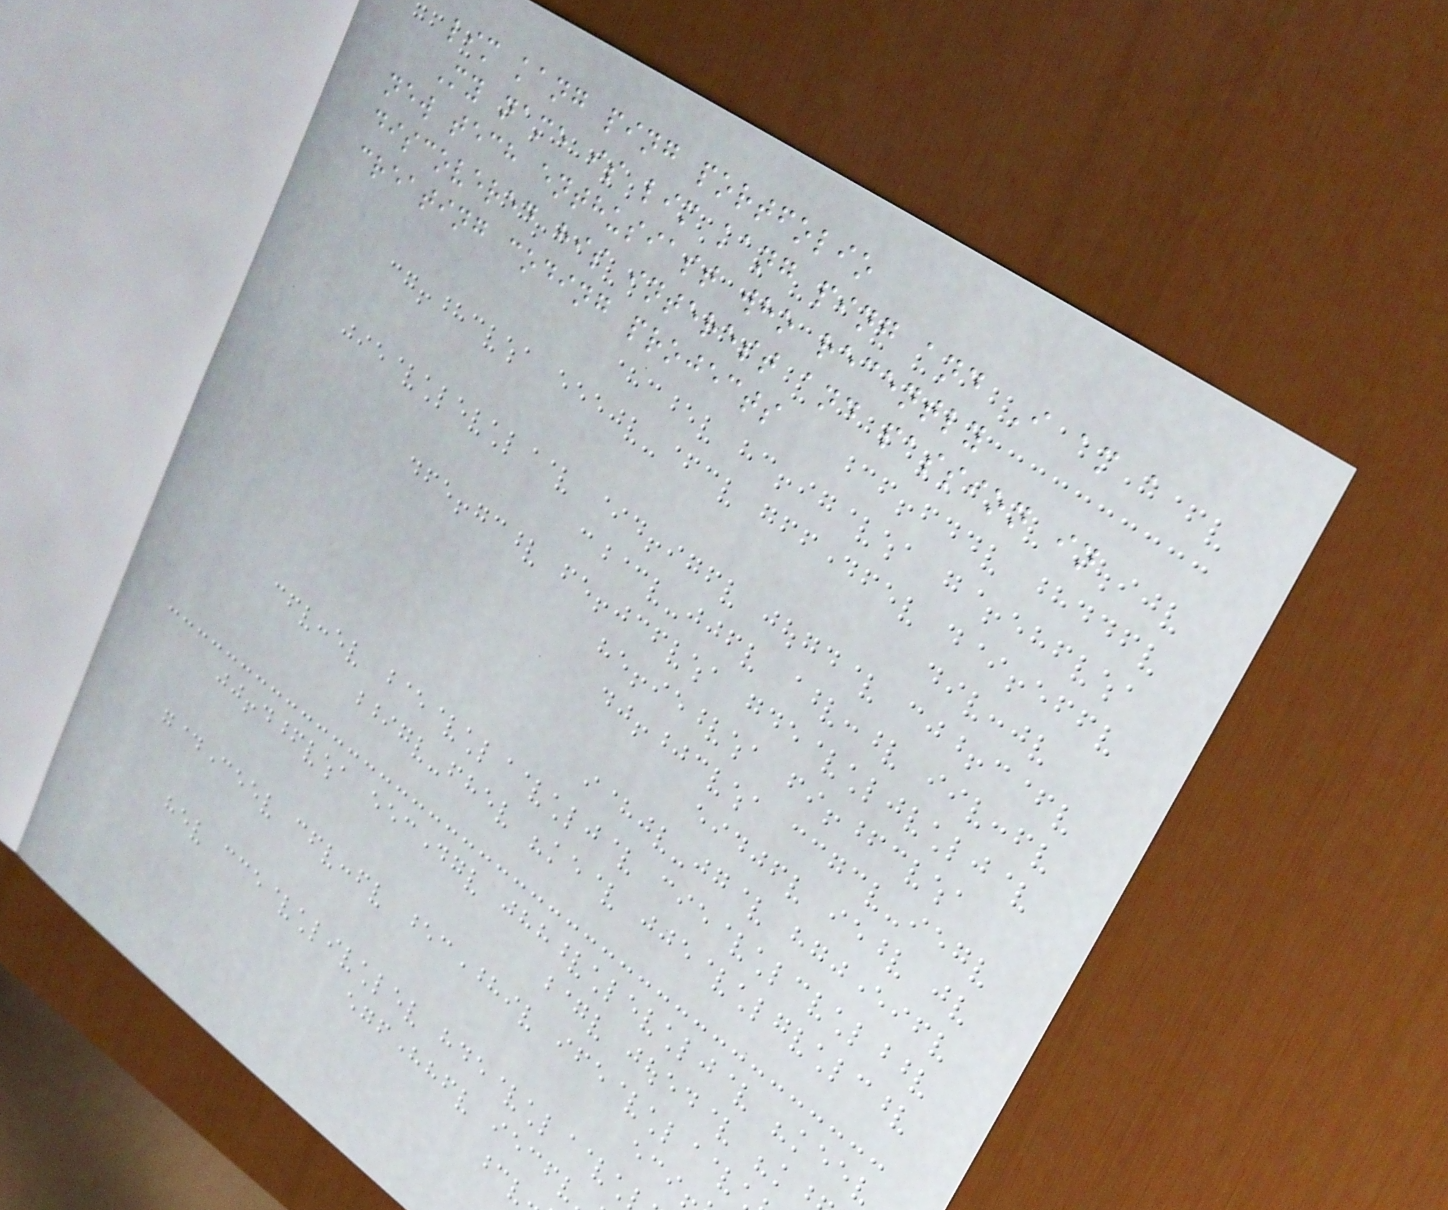lim kang ping portfolio
My name is lim kang ping and I am a
new tech enthusiast who recently
discovered his interest and passion in
creating coding projects
